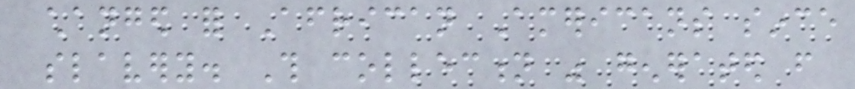changed for African Americans since
slavery. This collection was generated from
